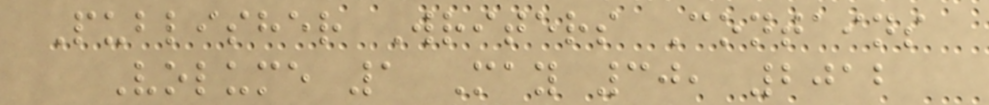Publisher Writers Contains
Volume 1 May 30, 2012
